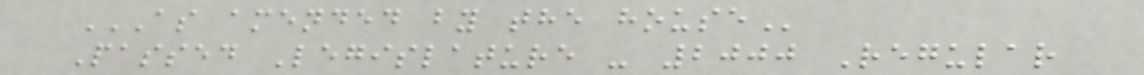AS AMENDED BY THE HOUSE
Passed Legislature - 2000 Regular
